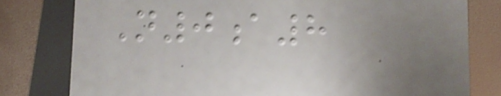N0a8
